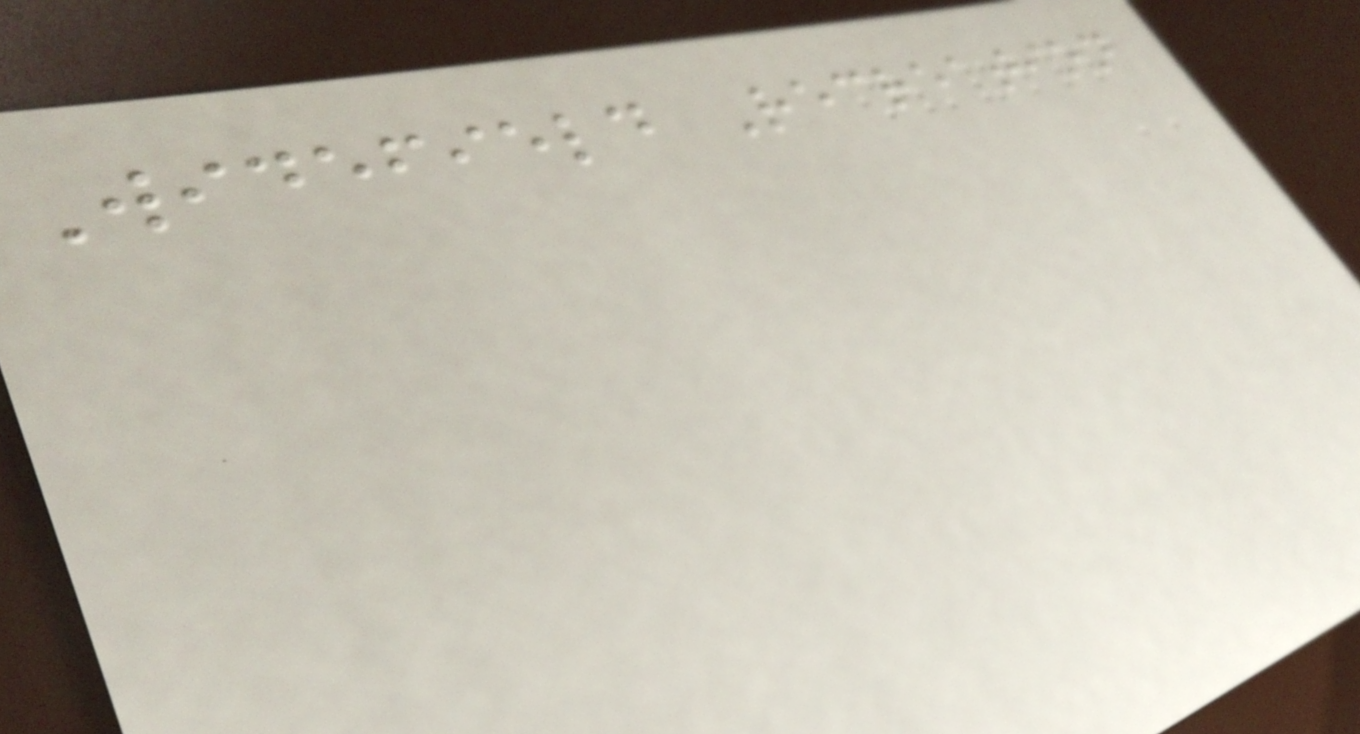Widefield Recreation
